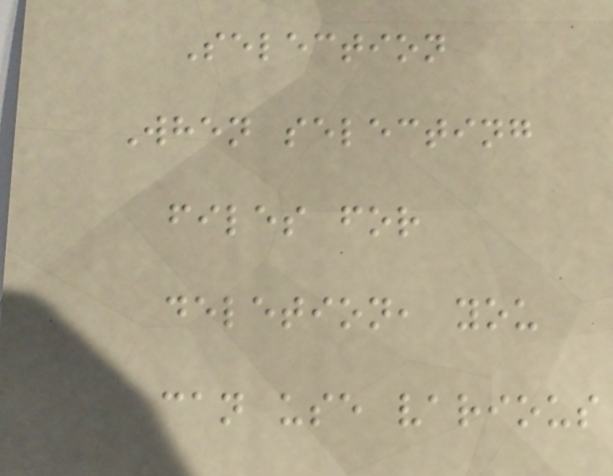Selection
When selecting
files for
deletion, you
can use various
